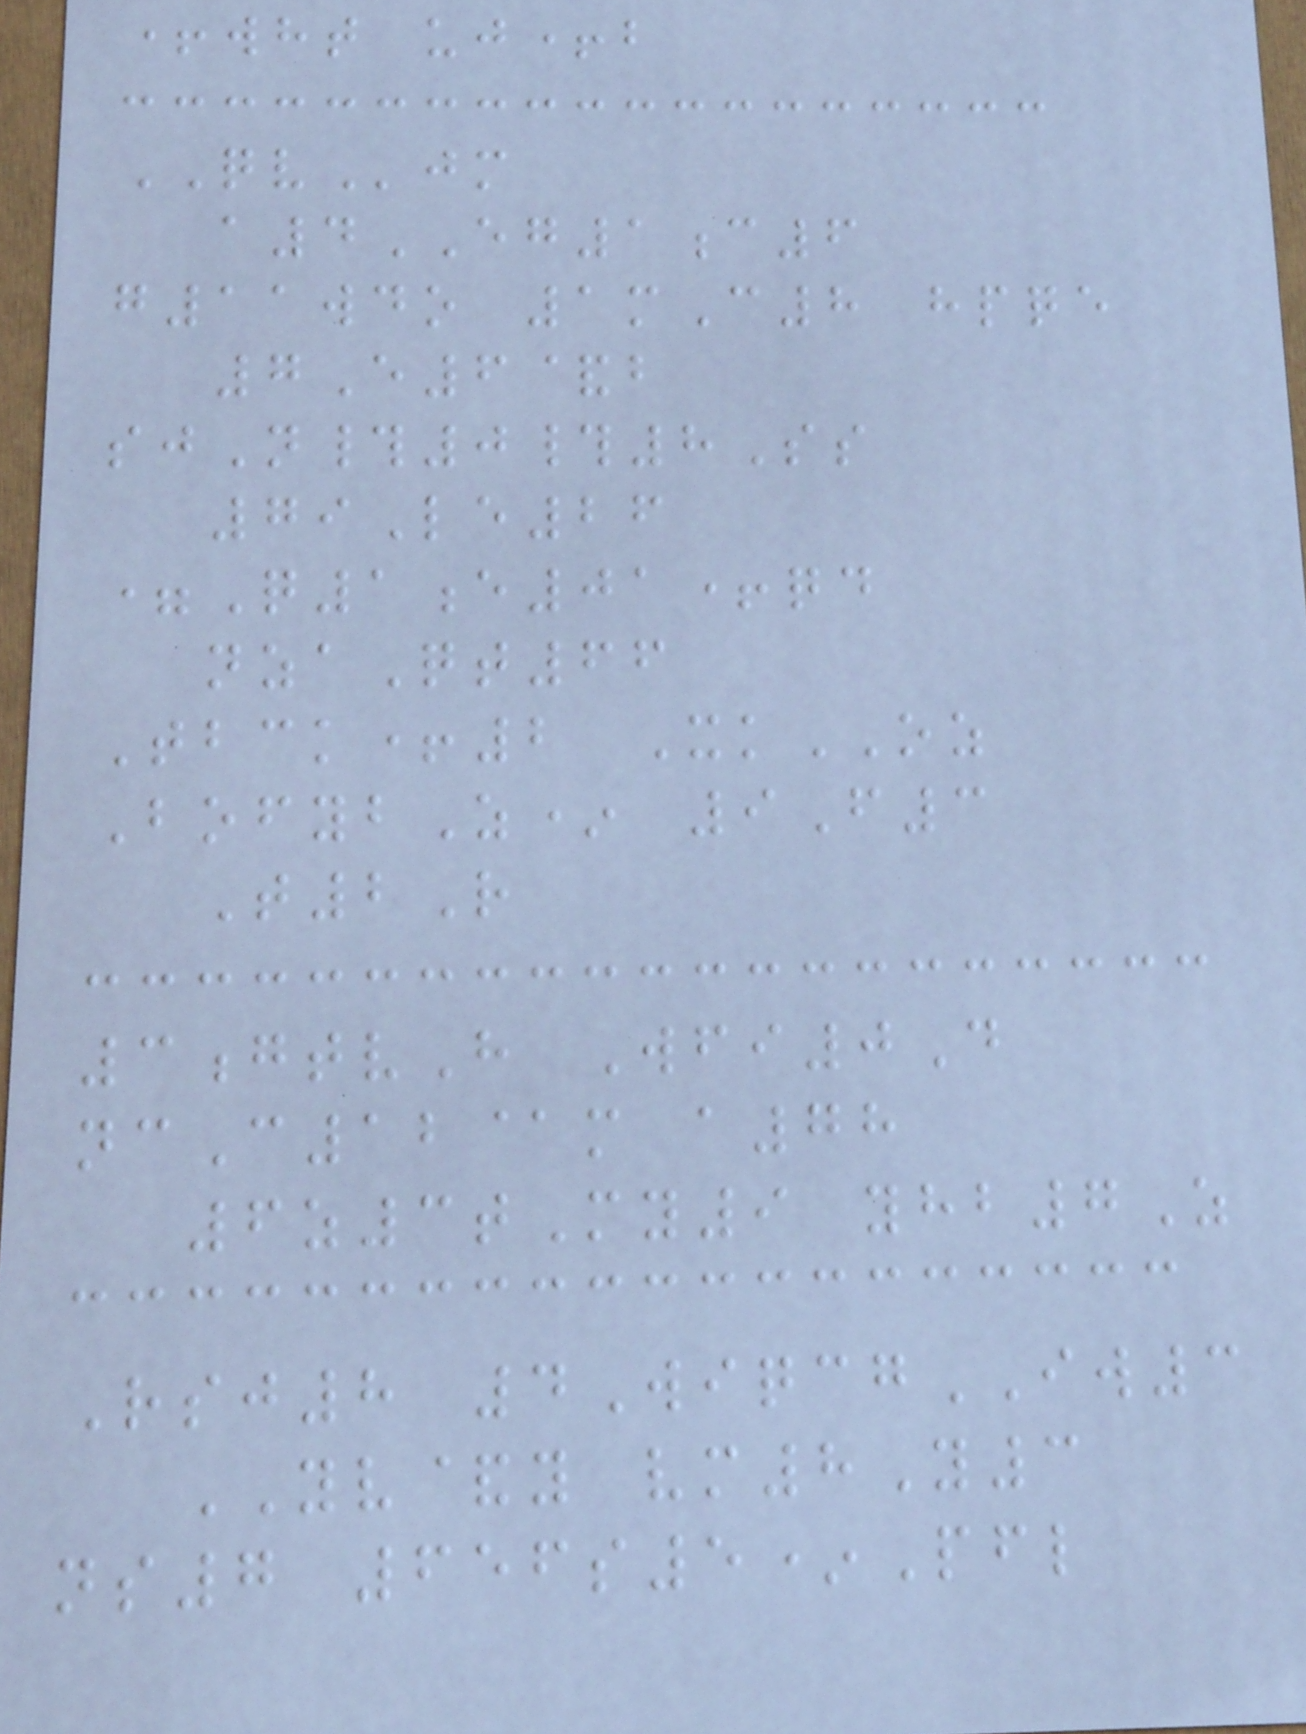+wht uj+b
QVjm
a4EG1c6
g11wdo 1mC8 hpqe
7E6&b
sjN#0#8Ss
79Le26
=Q1e01+qd
nzaQt66
Tbck+2 XkOZ
BofybZ* 9F3
T2R
3gtvH Wfi0D
ncC12@m a78
6z3tMy9 yhb7Z
Rsj8 4WiqcgIW3
YV&y vm8Y3
ns7 656s5*Pfl
